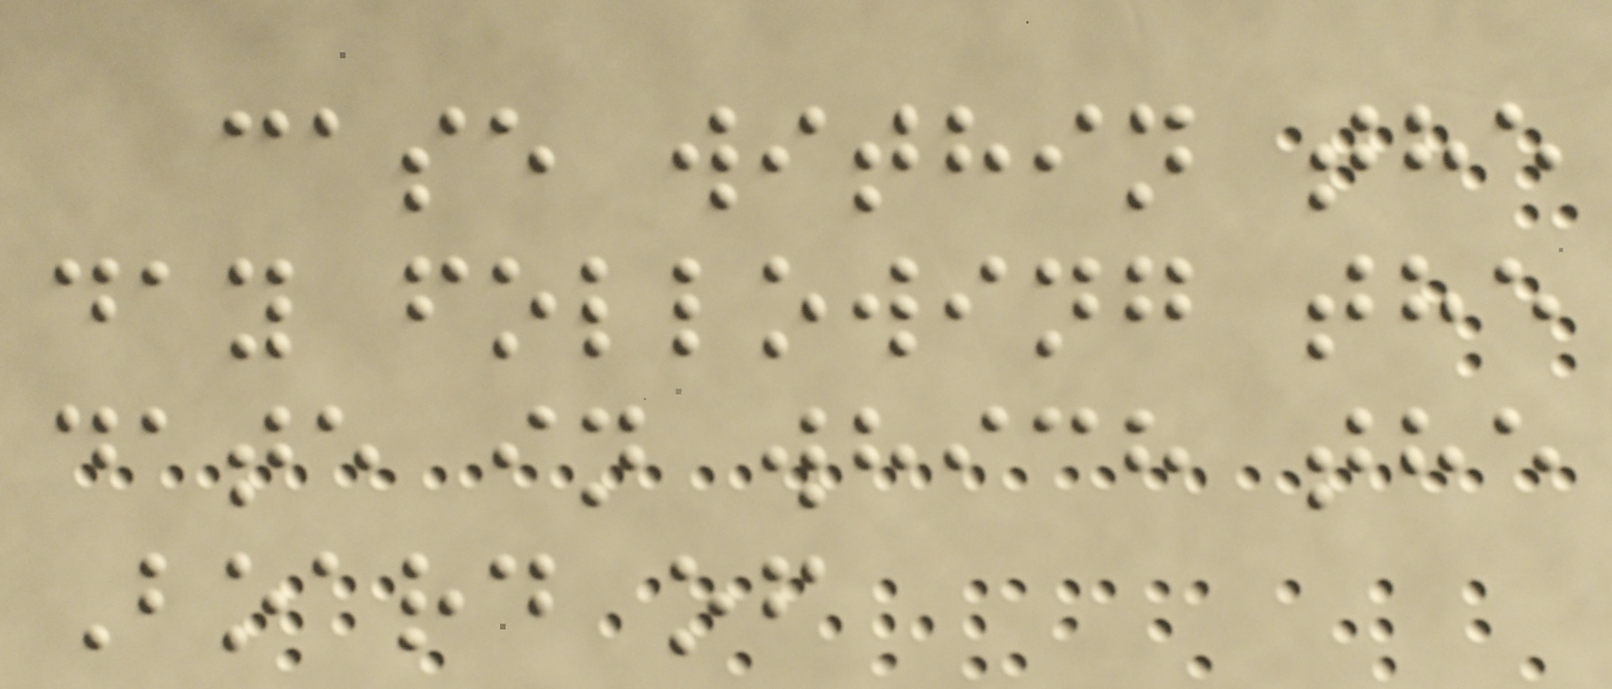case within the
day following the
date in which the
Board of
